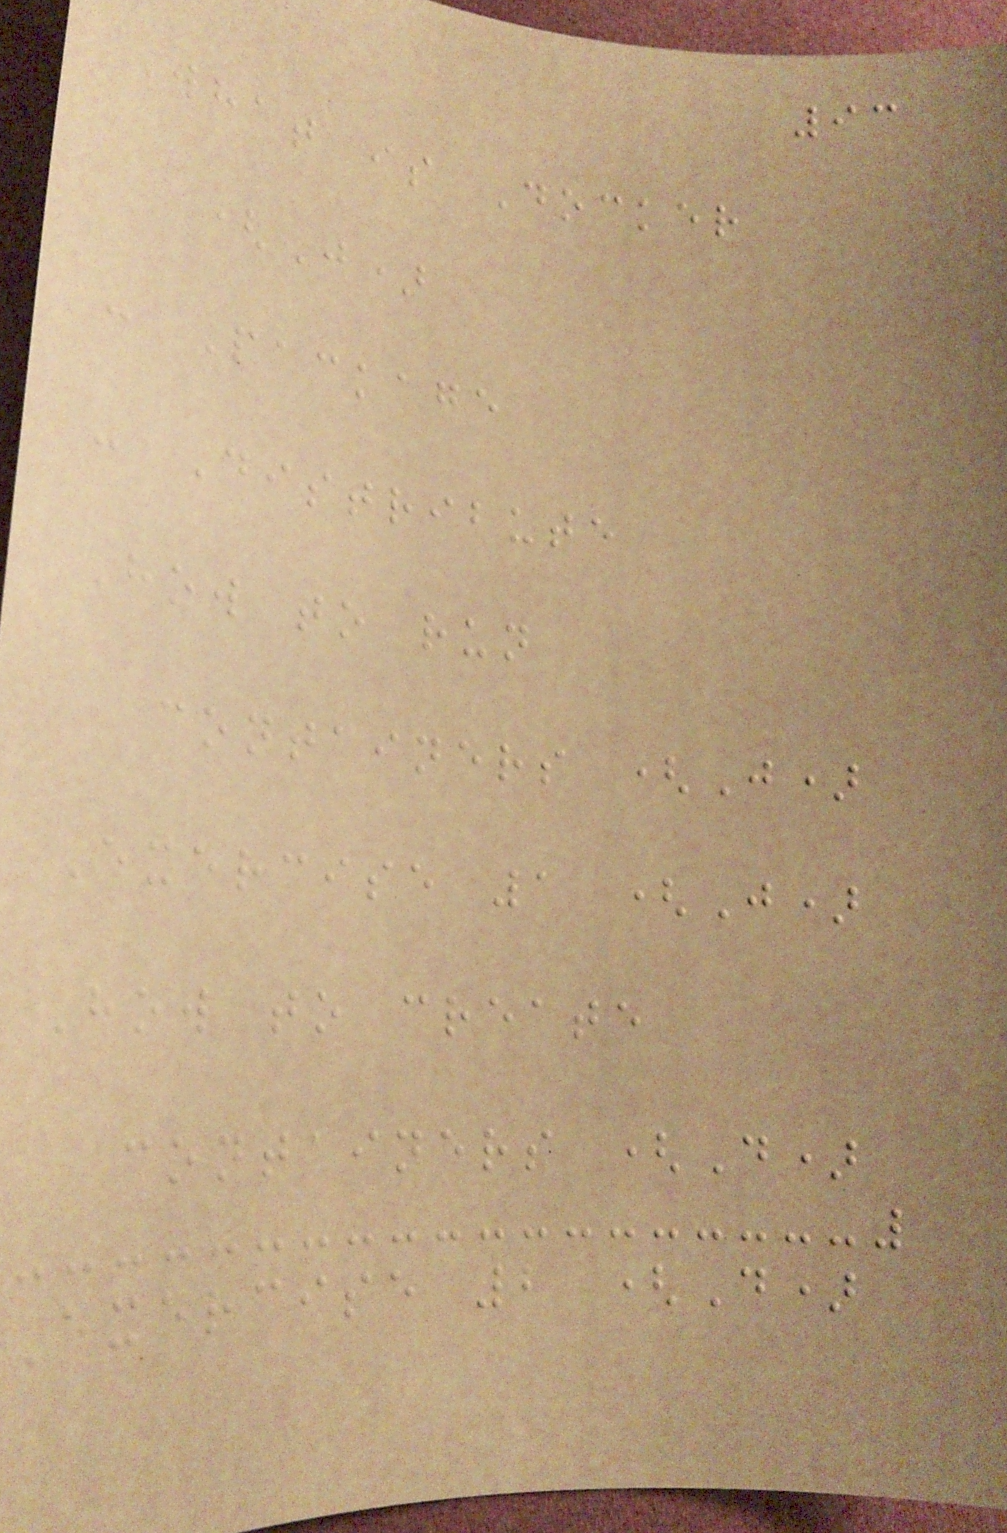93
What is Docker
(J)
- Package
- Distribute
How to run
containers (J)
Exercise 1 (J)
How to create
containers (D)
Exercise 2 (D)
